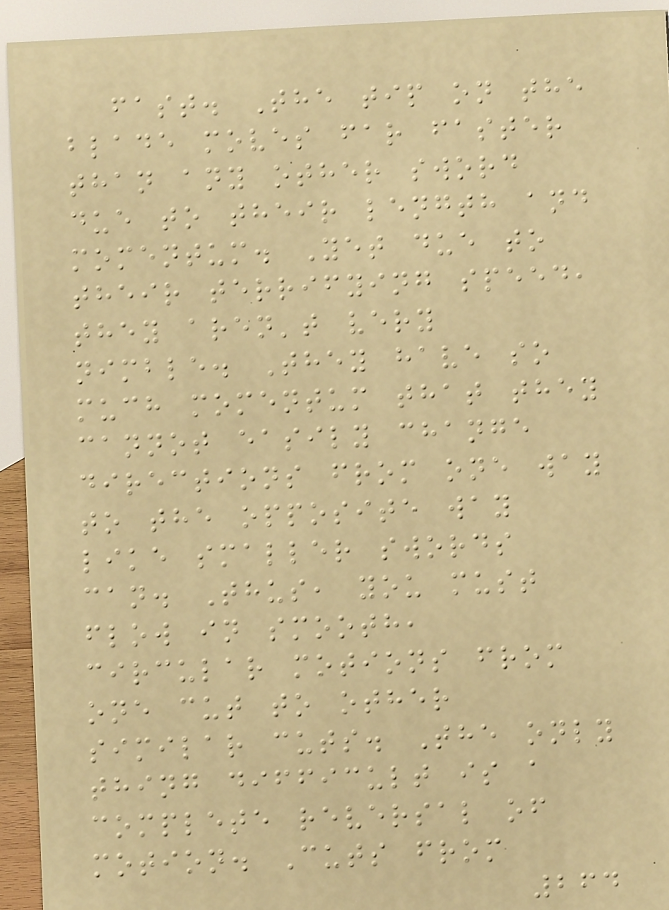fast. The tip on the
blade moves far faster
than any other sword
due to their length and
momentum. Yet due to
their terrifying speed,
they aren't very
nimble. They have so
much momentum that they
cannot easily change
directions from one way
to the opposite way
like smaller swords
can. Thus, you must
flow in smooth,
circular motions from
one cut to other
similar cuts. The only
thing difficult is a
complete reversal of
motion. Cuts from
264
